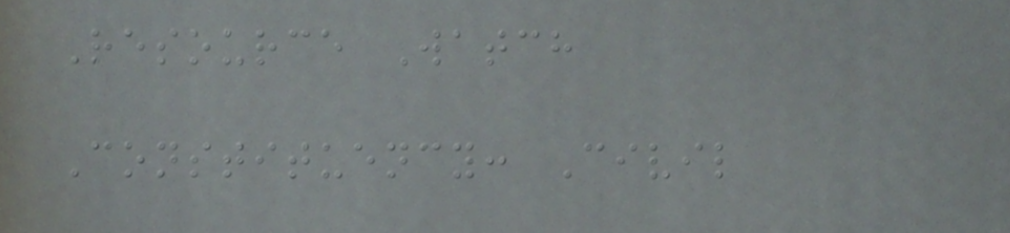Resource Watch
Constituency: Civil
